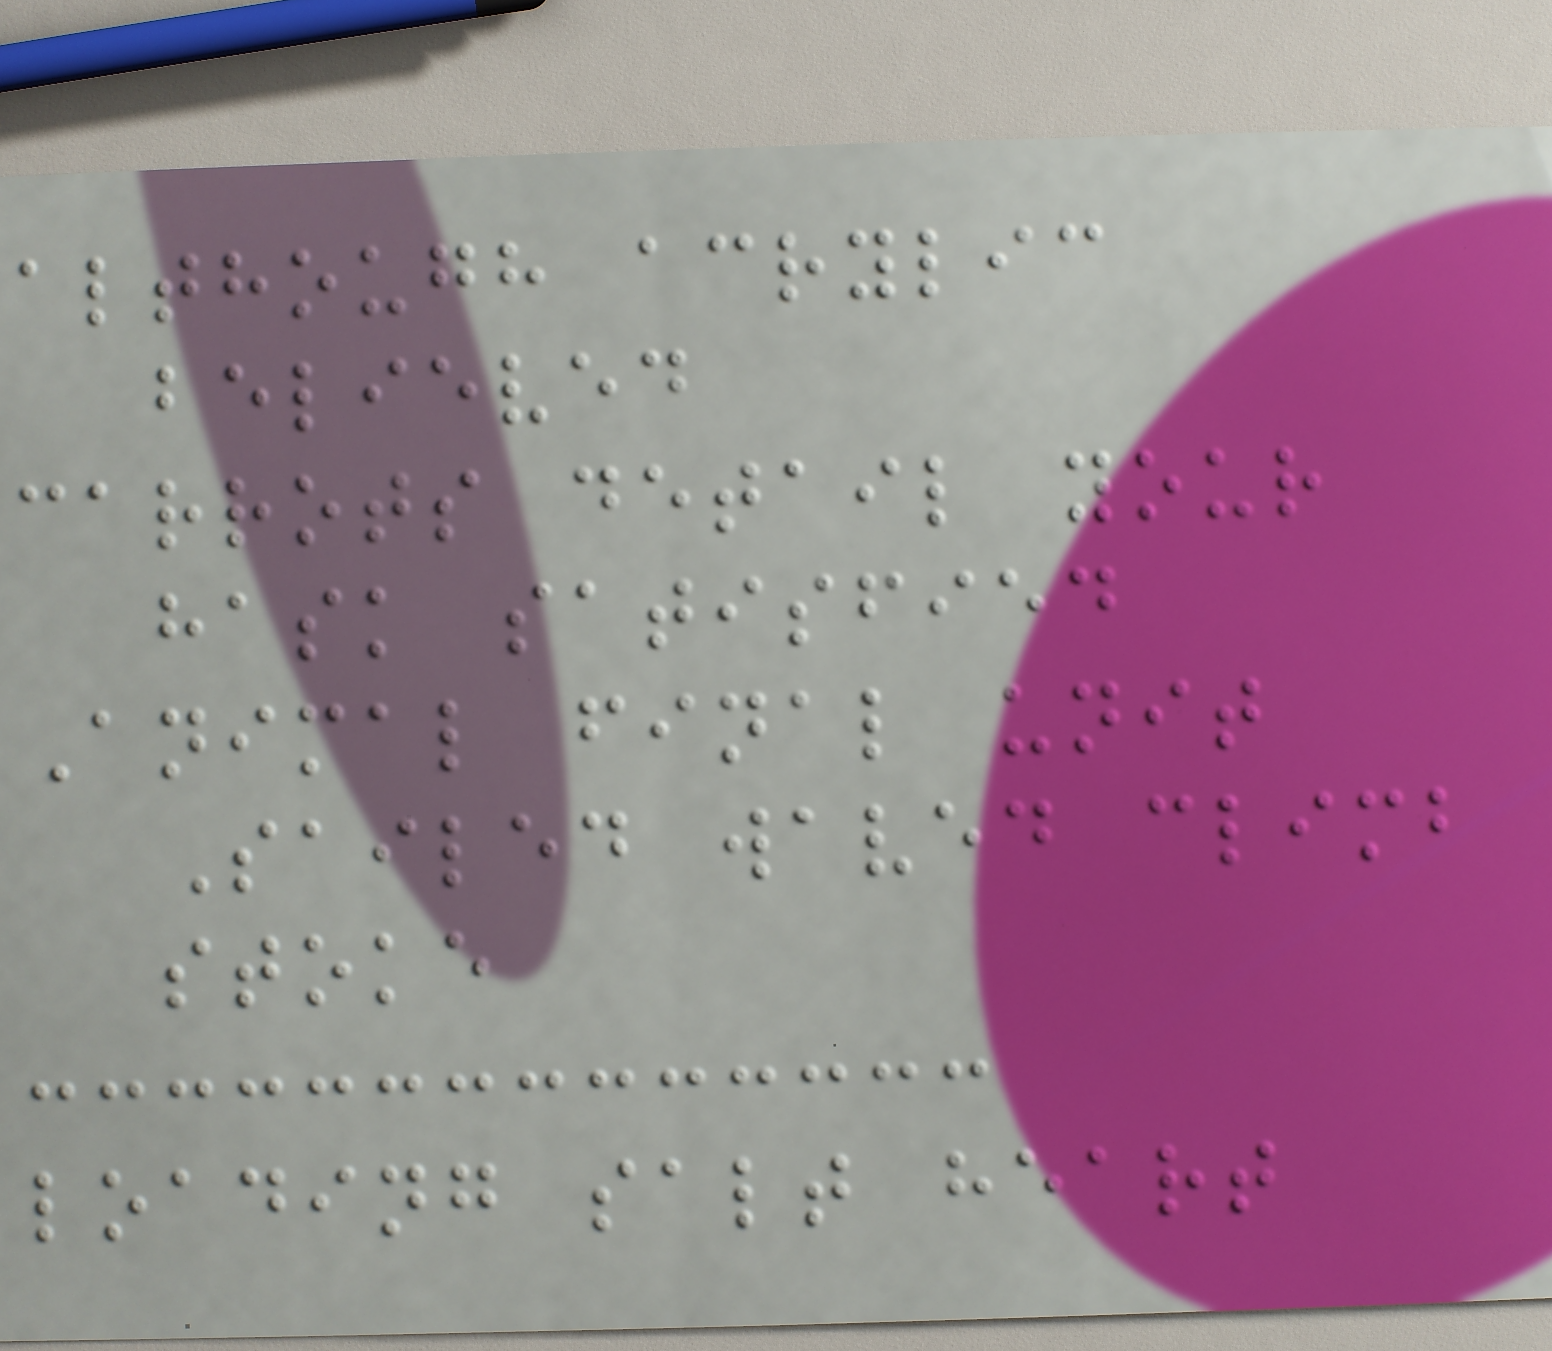although acrylic
believed
carrots detail your
hask satisfied
Animal final unit
Sailed waved climb
stoke
loading salt heart
